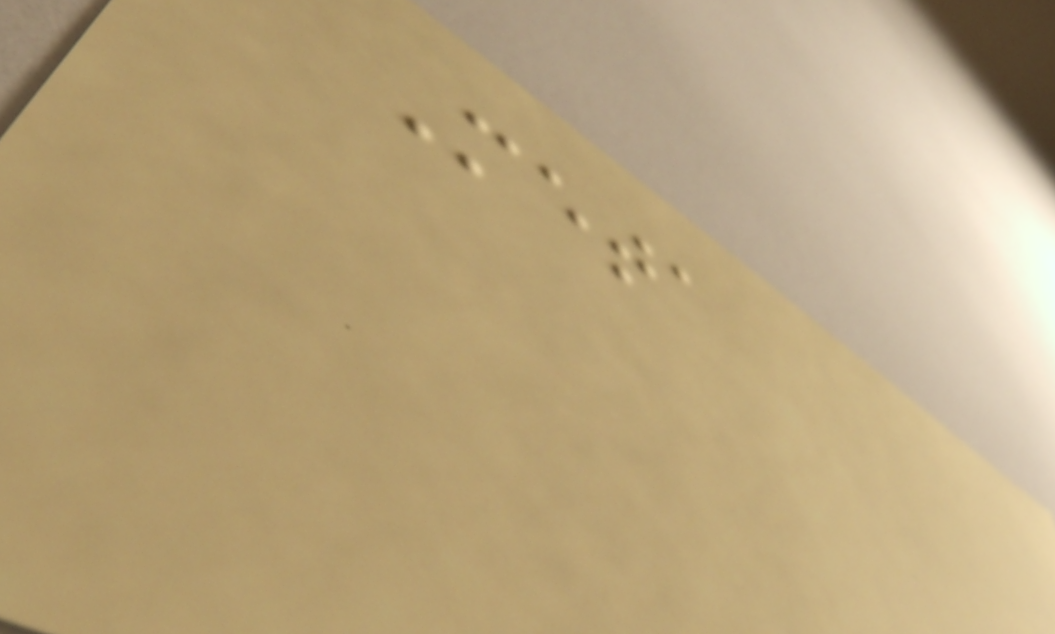Meta
